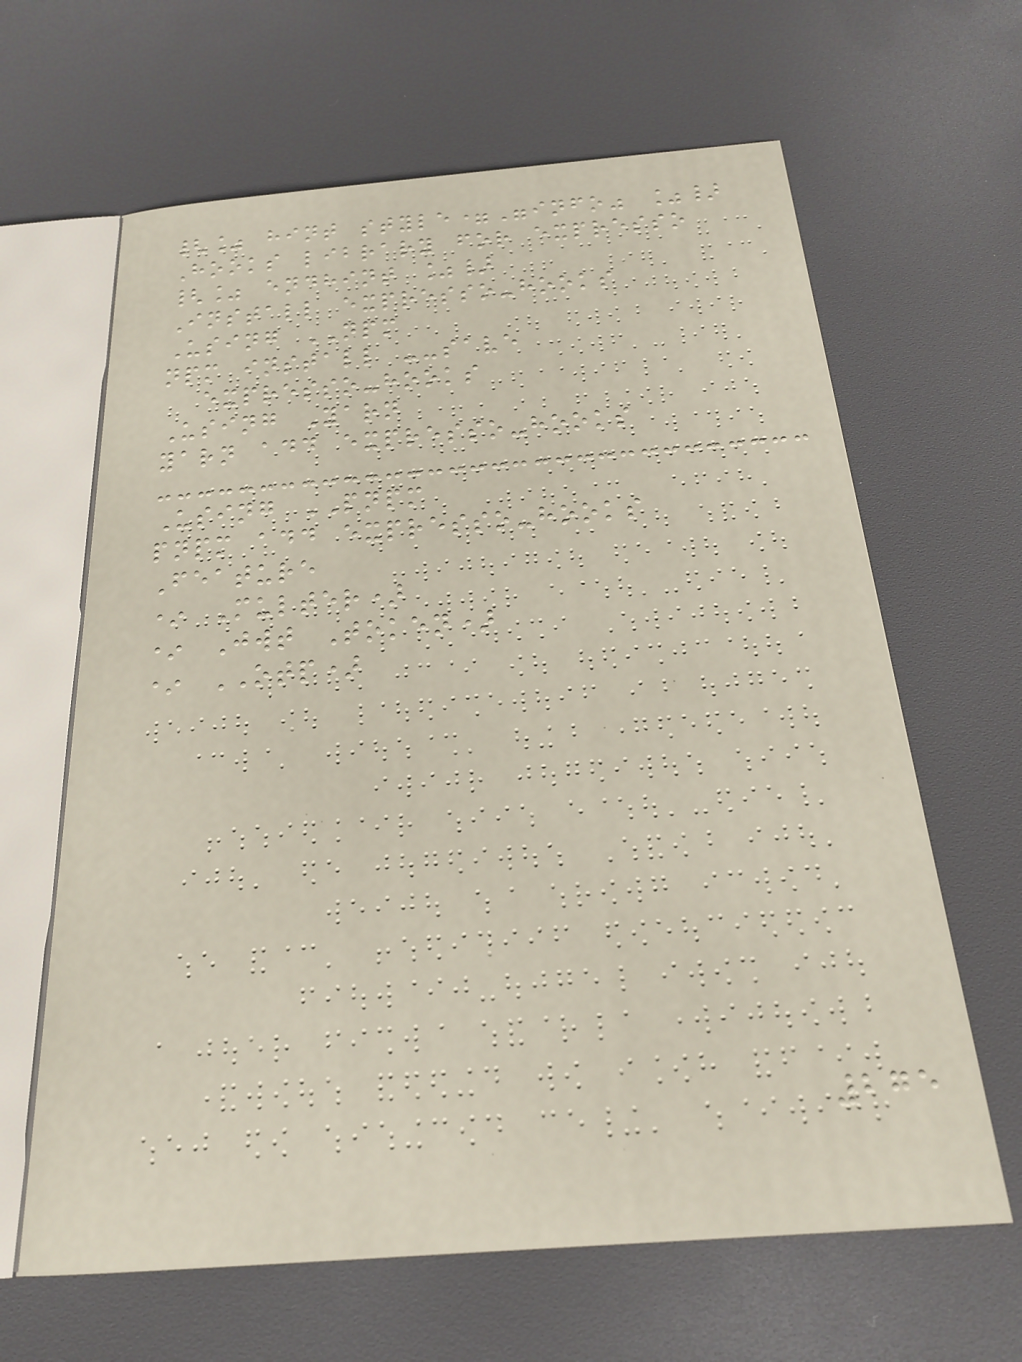{% hint style="info" %}
Hooks library for expresso
{% endhint %}
Install expresso-hooks
Using NPM
npm install --save
expresso-hooks
Using Yarn
yarn add expresso-hooks
Using PNPM
pnpm add expresso-hooks
Feature
* Multer)
* Jwt Token)
* OTP)
275
